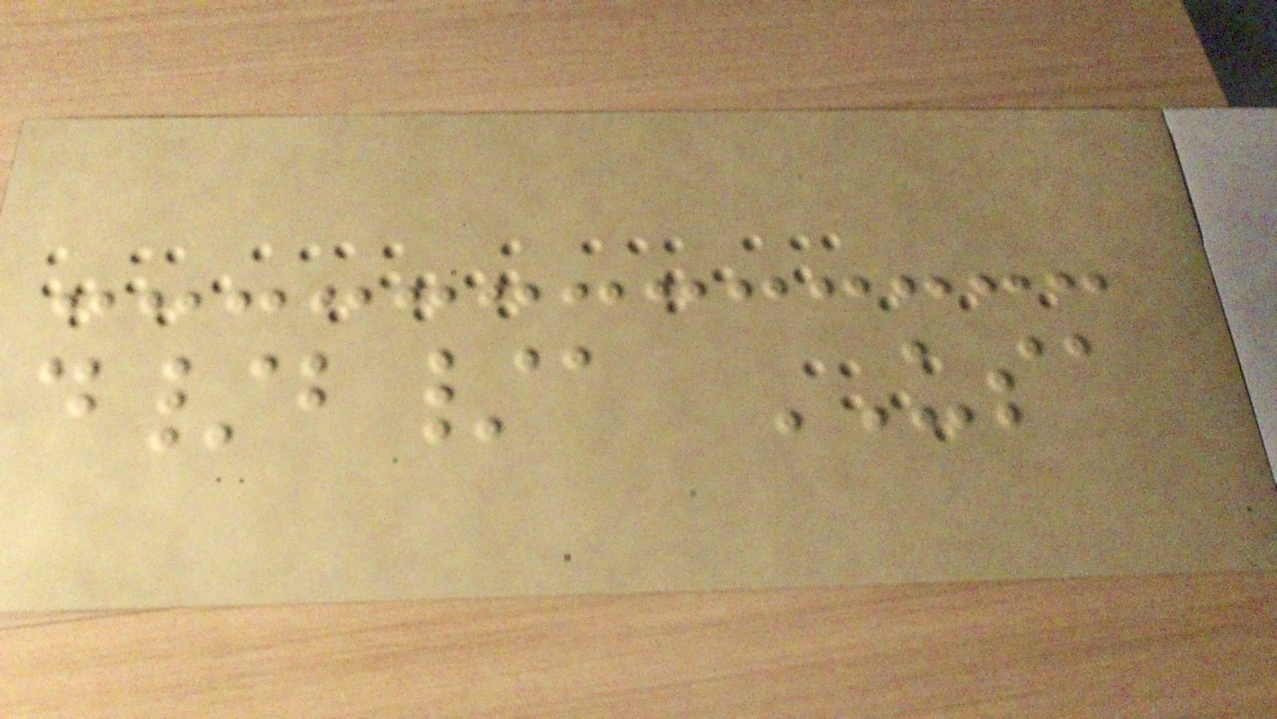d/b/a USA
